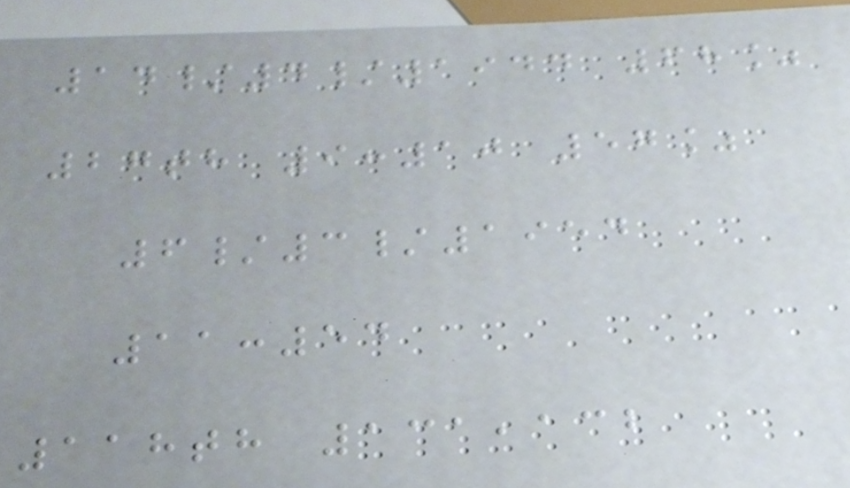14/4/1944 68%
27th 9:10 57%
6/3/1954
11:54
118th 131,132
